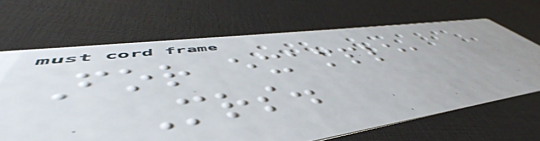For example,
Mrs.
